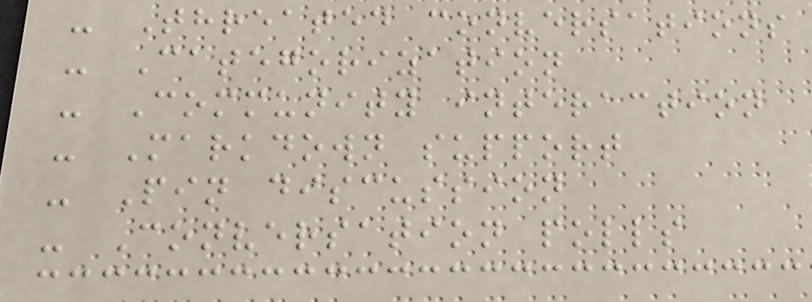- Threated conversations
- Categorization
- Community interaction
- Markdown support
- Pin discussion
- Conversation polls
